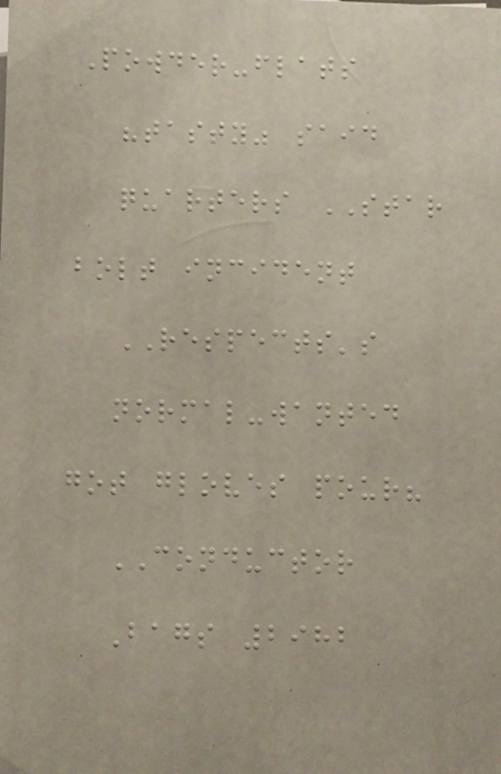Powder-flats
"tasty" said
quarters STAR
bolt incident
RESPECTS's
normal-wanted
got gloves pour?
CONDUCTOR
Bags 2982
